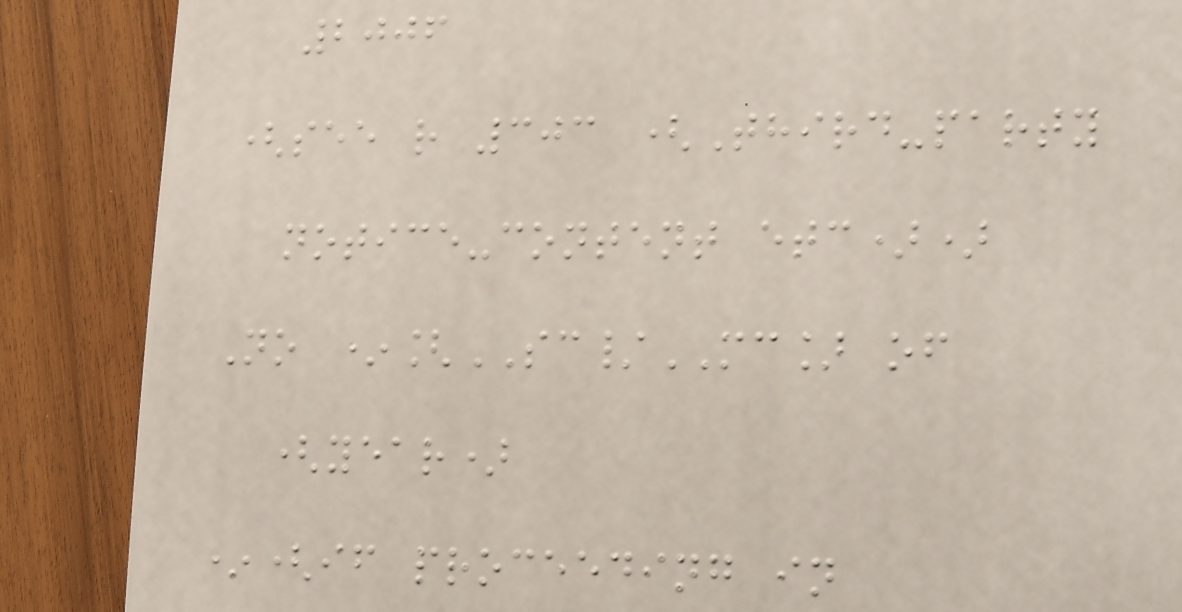2006
(see r 303 (Third-party
notice-content etc))
No *[SC/MC] of
(year)
*(if proceeding in
